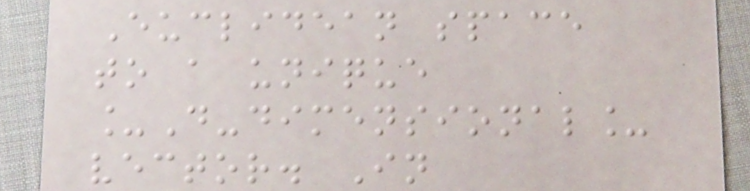Euclidean space
to a unique
_D-dimensional_
vector. In
